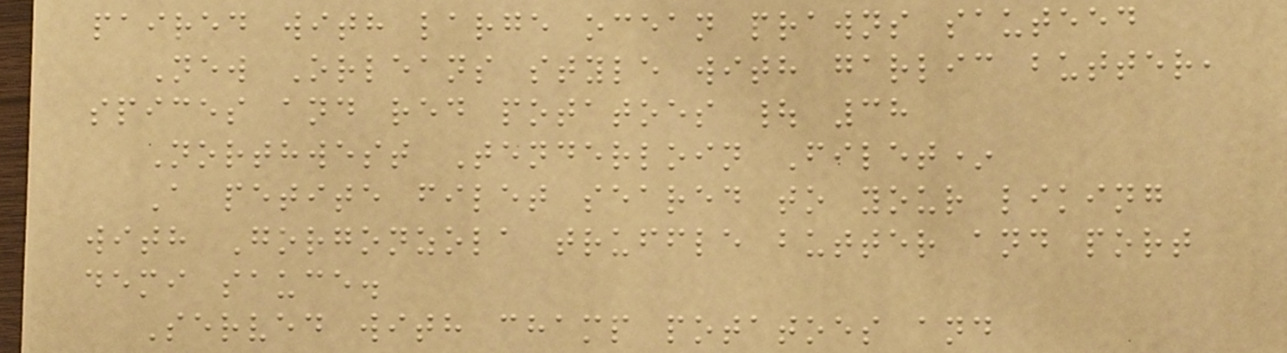paired with large ocean prawns sauteed
New Orleans style with garlic butter,
spices and red potatoes | 38
Northwest Tenderloin Filet*
A petite filet seared to your liking
with Gorgonzola truffle butter and port
demi sauce.
Served with champ potatoes and
